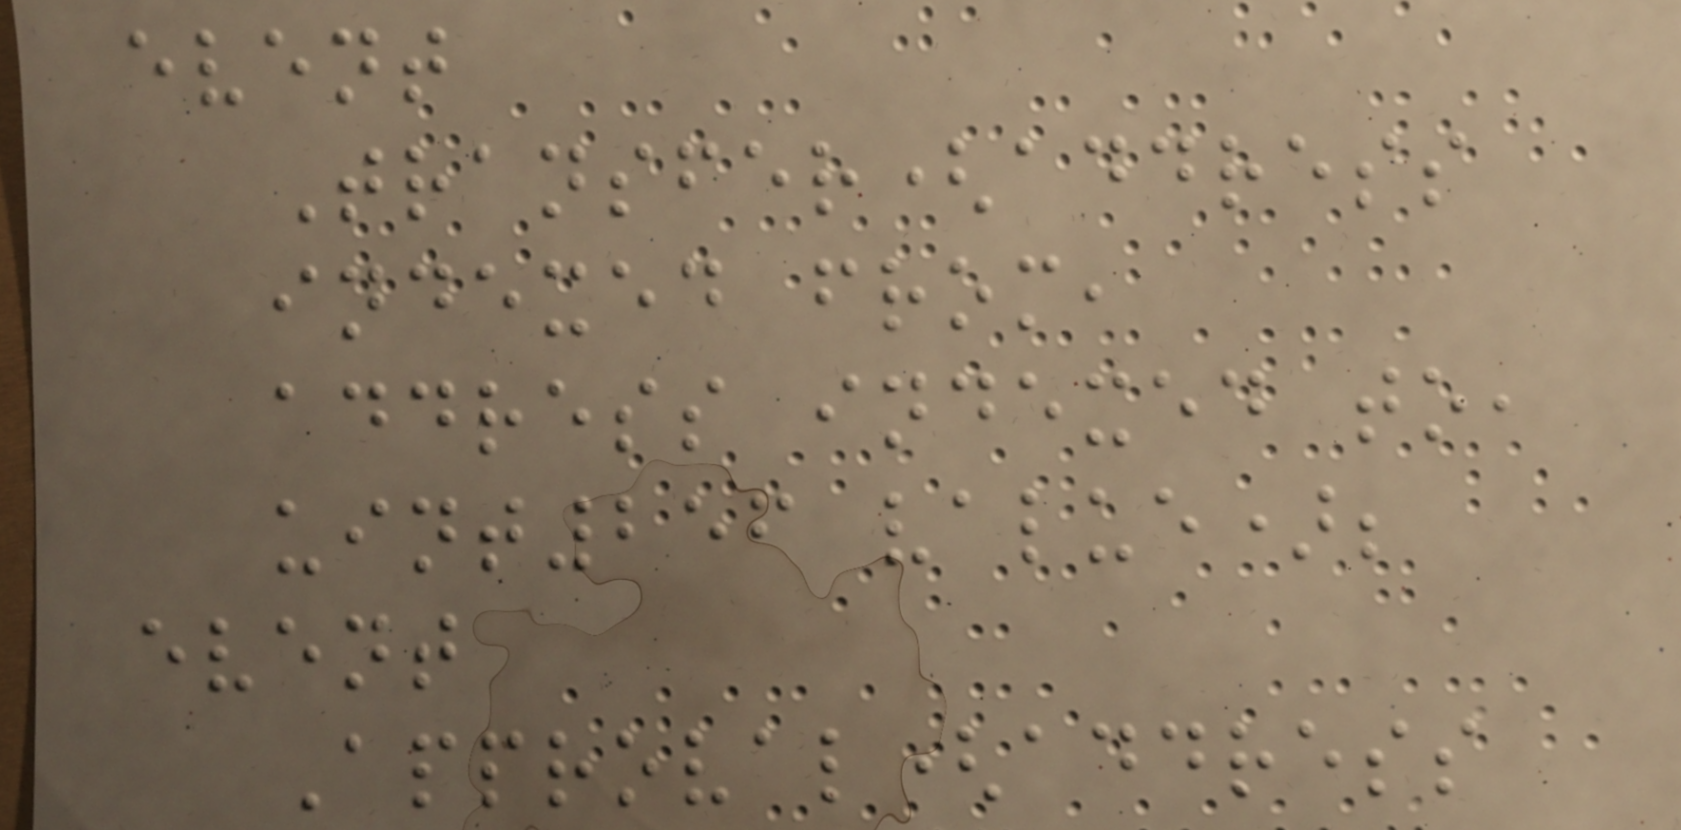event
Transfer(address
indexed from,
address indexed to,
uint256 value);
event
Approval(address
